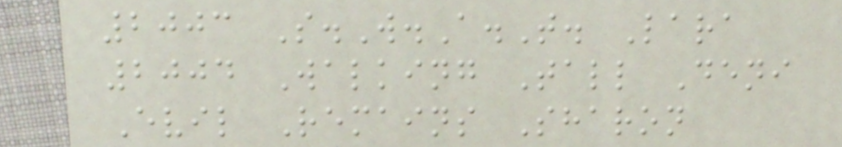2003 S.W.A.T. Lara
2004 Walking Tall Deni
Evil Remains Sharon
